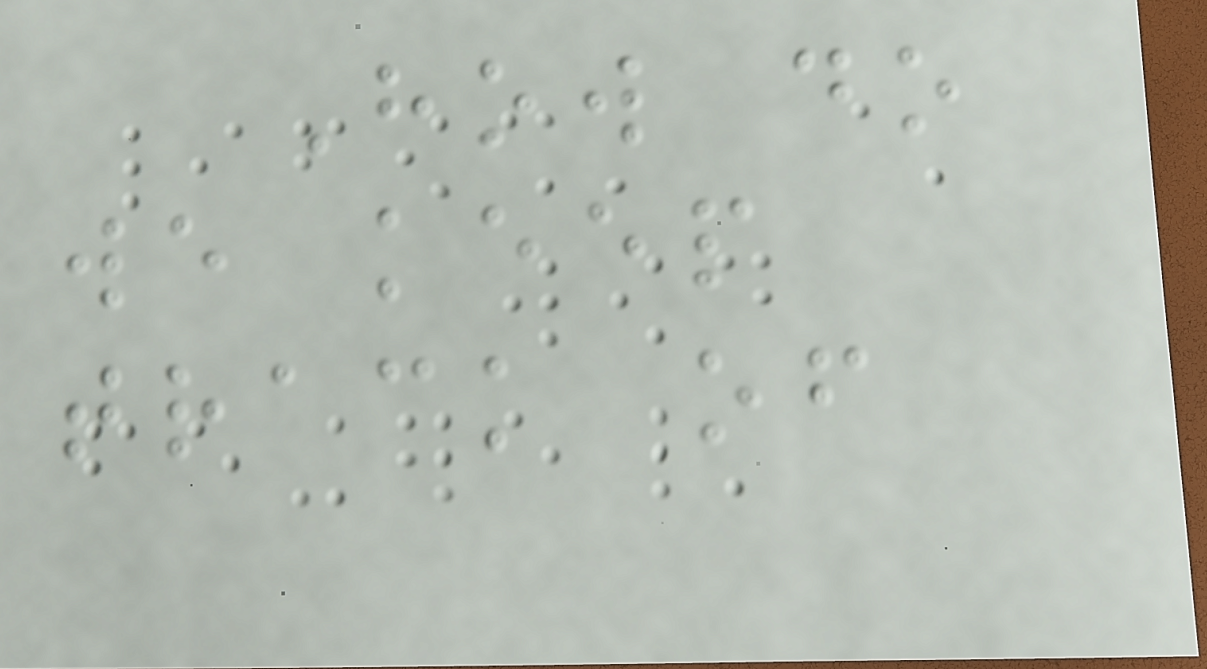How do
we keep
track of
